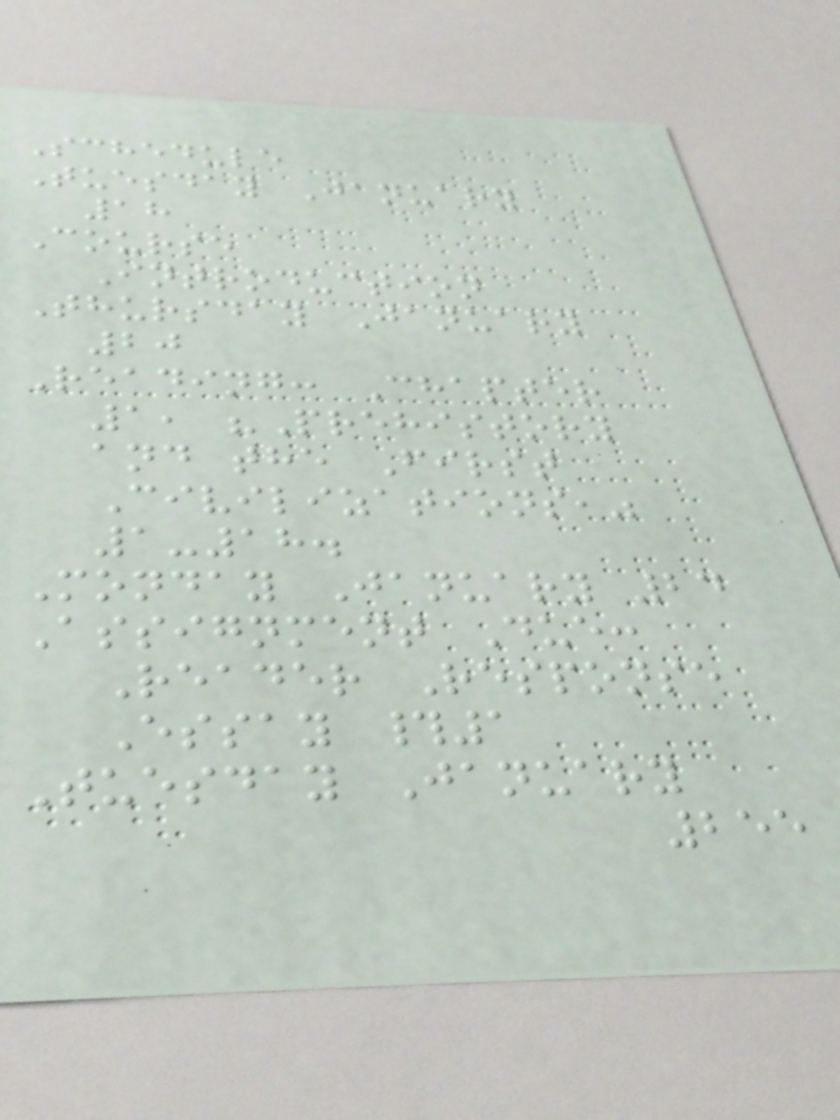Schedule
Tuesday January
18
Course
Introduction
Thursday January
20
Reading: Chapter
1, "Prehistory
and the First
Civilizations,"
1-18.
Monday January 24
Assignment Due:
Reader Response
Essay #1
Tuesday January
255
